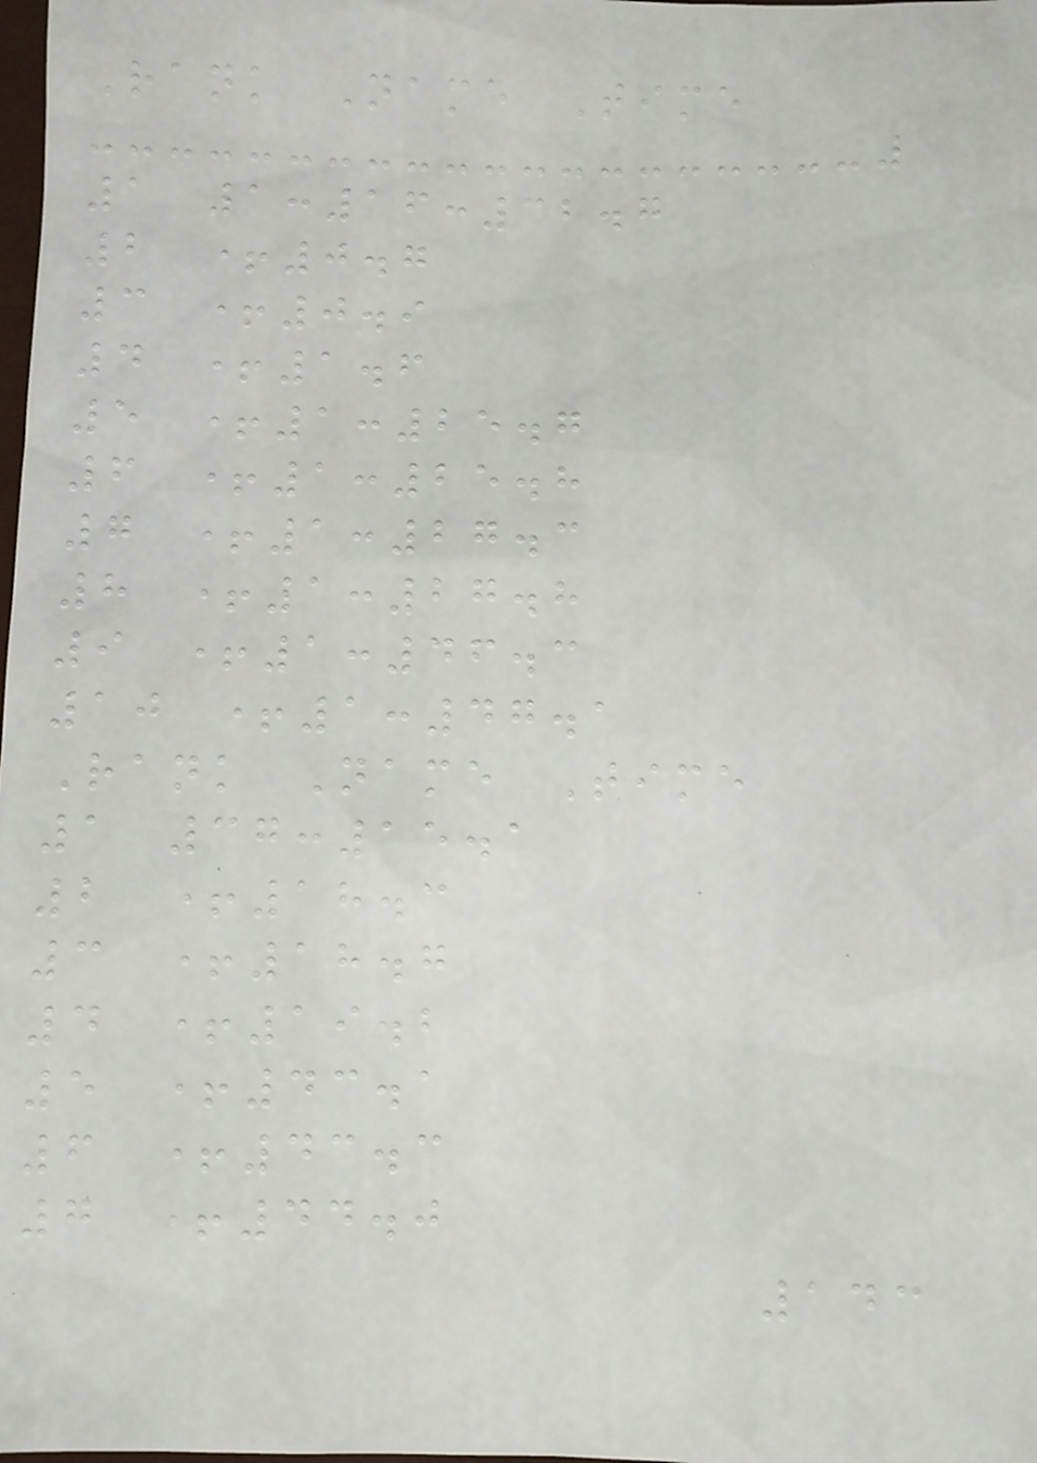Rank Name Time
1 1:16:32.7
2 +0.7
3 +0.9
4 +1.6
5 +1:25.7
6 +1:25.8
7 +1:27.3
8 +1:27.8
9 +1:46.3
10 +1:47.1
Rank Name Time
1 37:15.1
2 +18.3
3 +18.7
4 +19.2
5 +43.1
6 +43.3
7 +44.0
143
